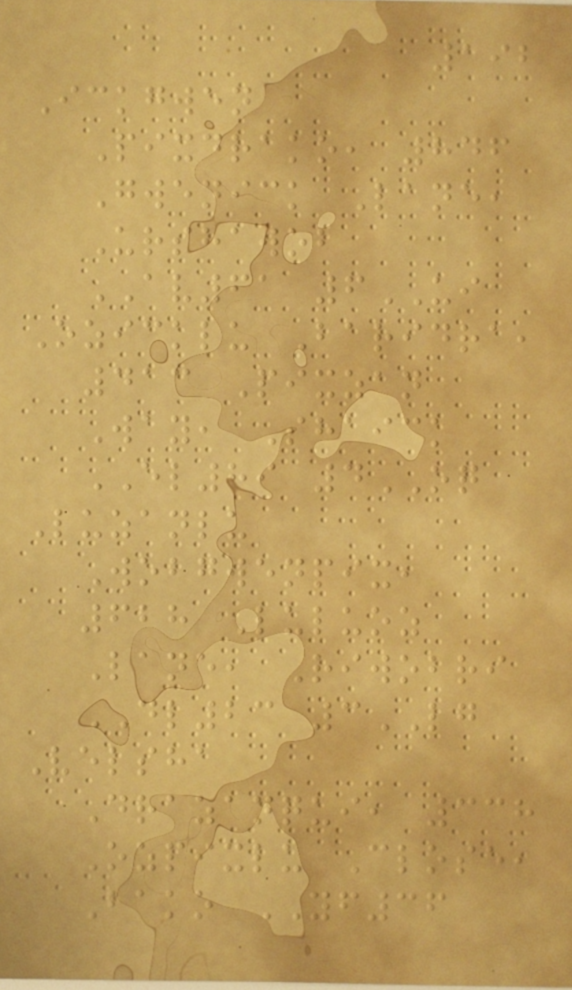192
Ickgwen
Pixdrako, 846
Gwenick Lane,
Urshawob
AV61 6UI
Ozicklu Baridra,
413 Pixzan
Way, Shaick
EL89 4OQ
Luzanlu
Wobgwenpix,
628 Luluoz
Lane, Riwobri
DL23 3LG
Velsha
Drazanqui, 338
Ozpixlu Close,
Bako YF36
